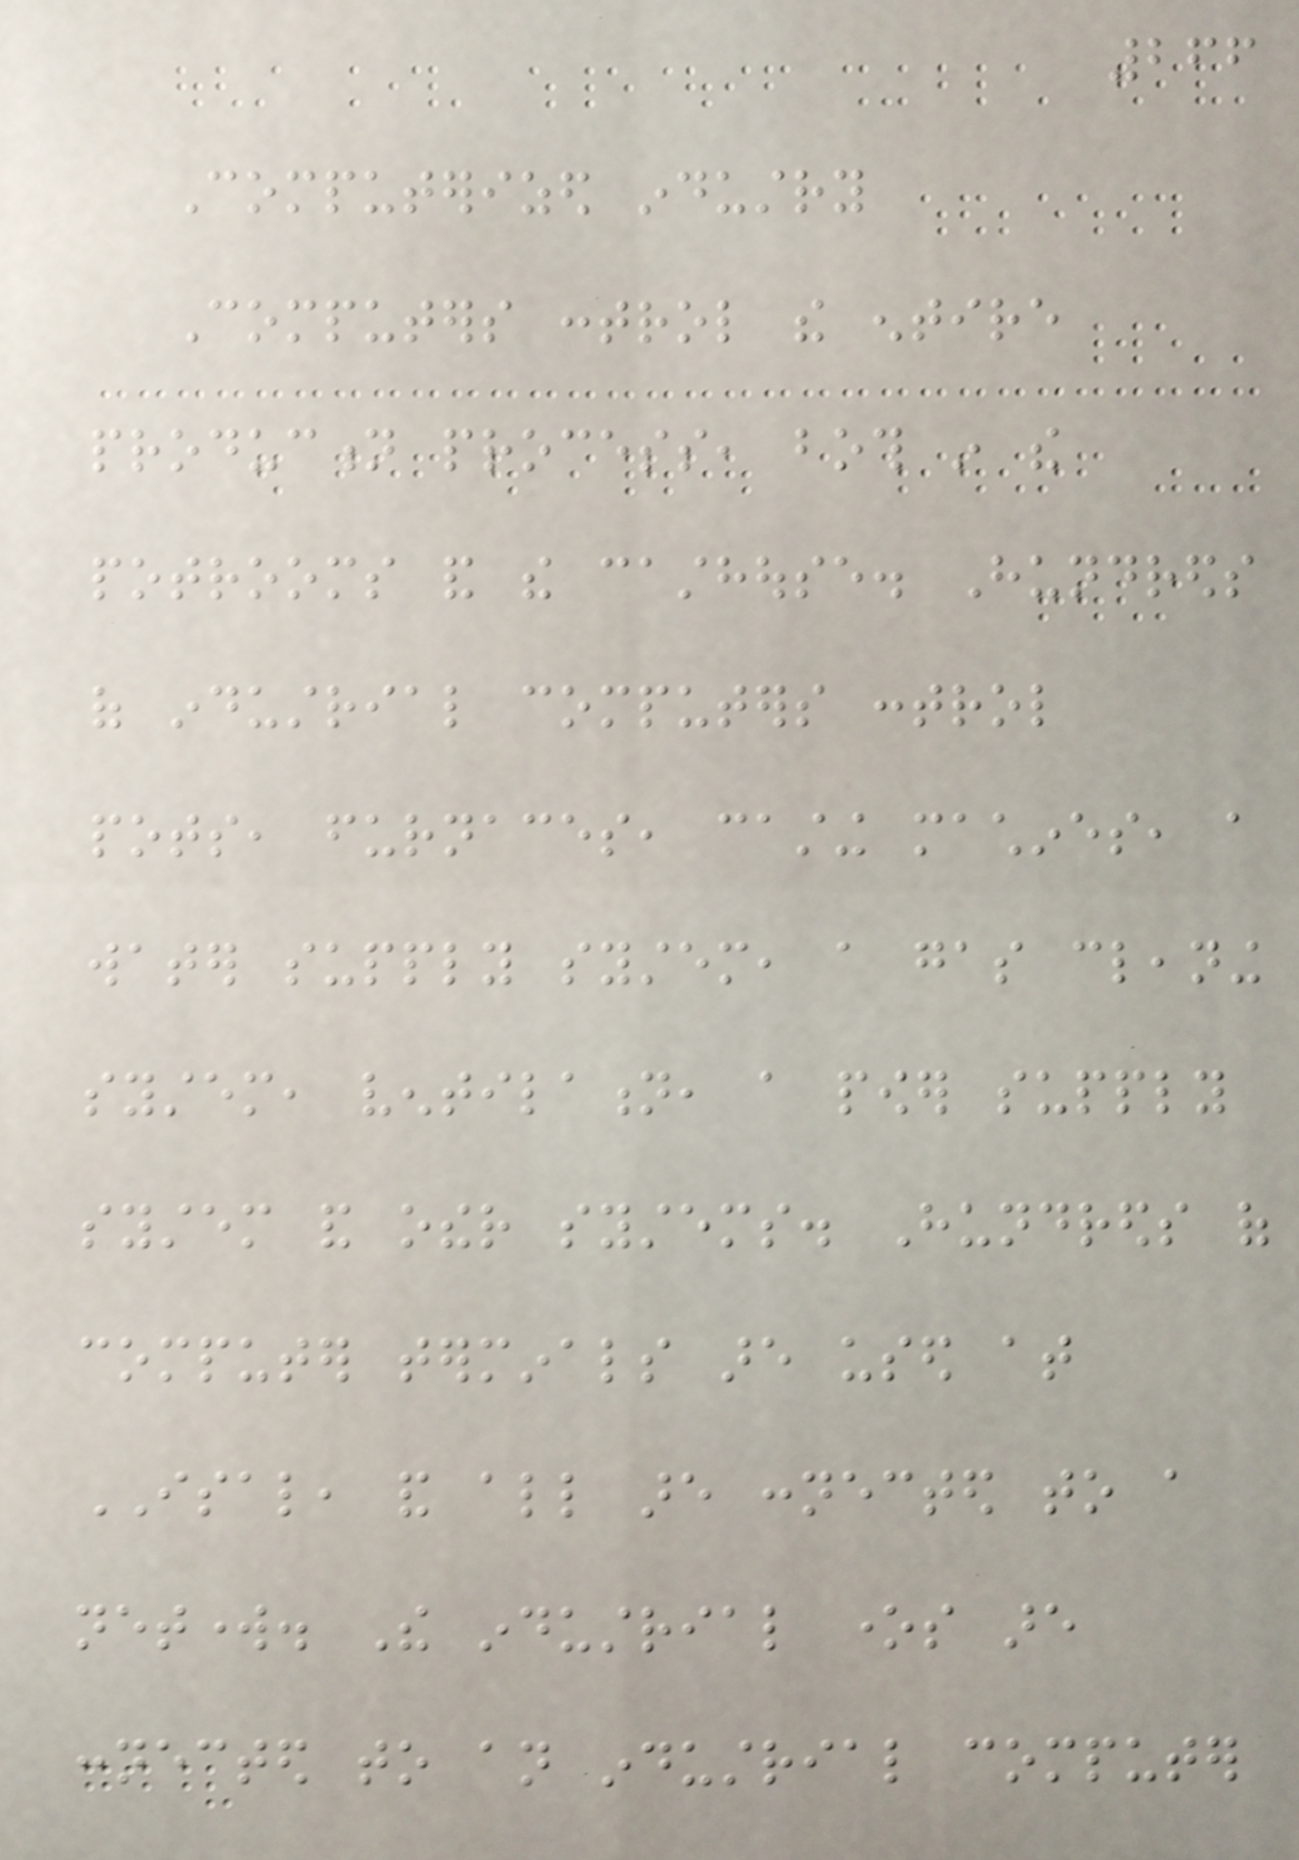266
Computerized industry
Computers control the entire
production process, both in the
potrooms and the casthouse. Hundreds
of industrial computers control
pots, furnaces, casting machines, a
water supply system, a gas cleaning
system, ventilation, a power supply
system and other systems. Hundreds of
computer terminals are used at
ISAL, and all are connected to a
network. The industrial ones are
connected to an industrial computer
